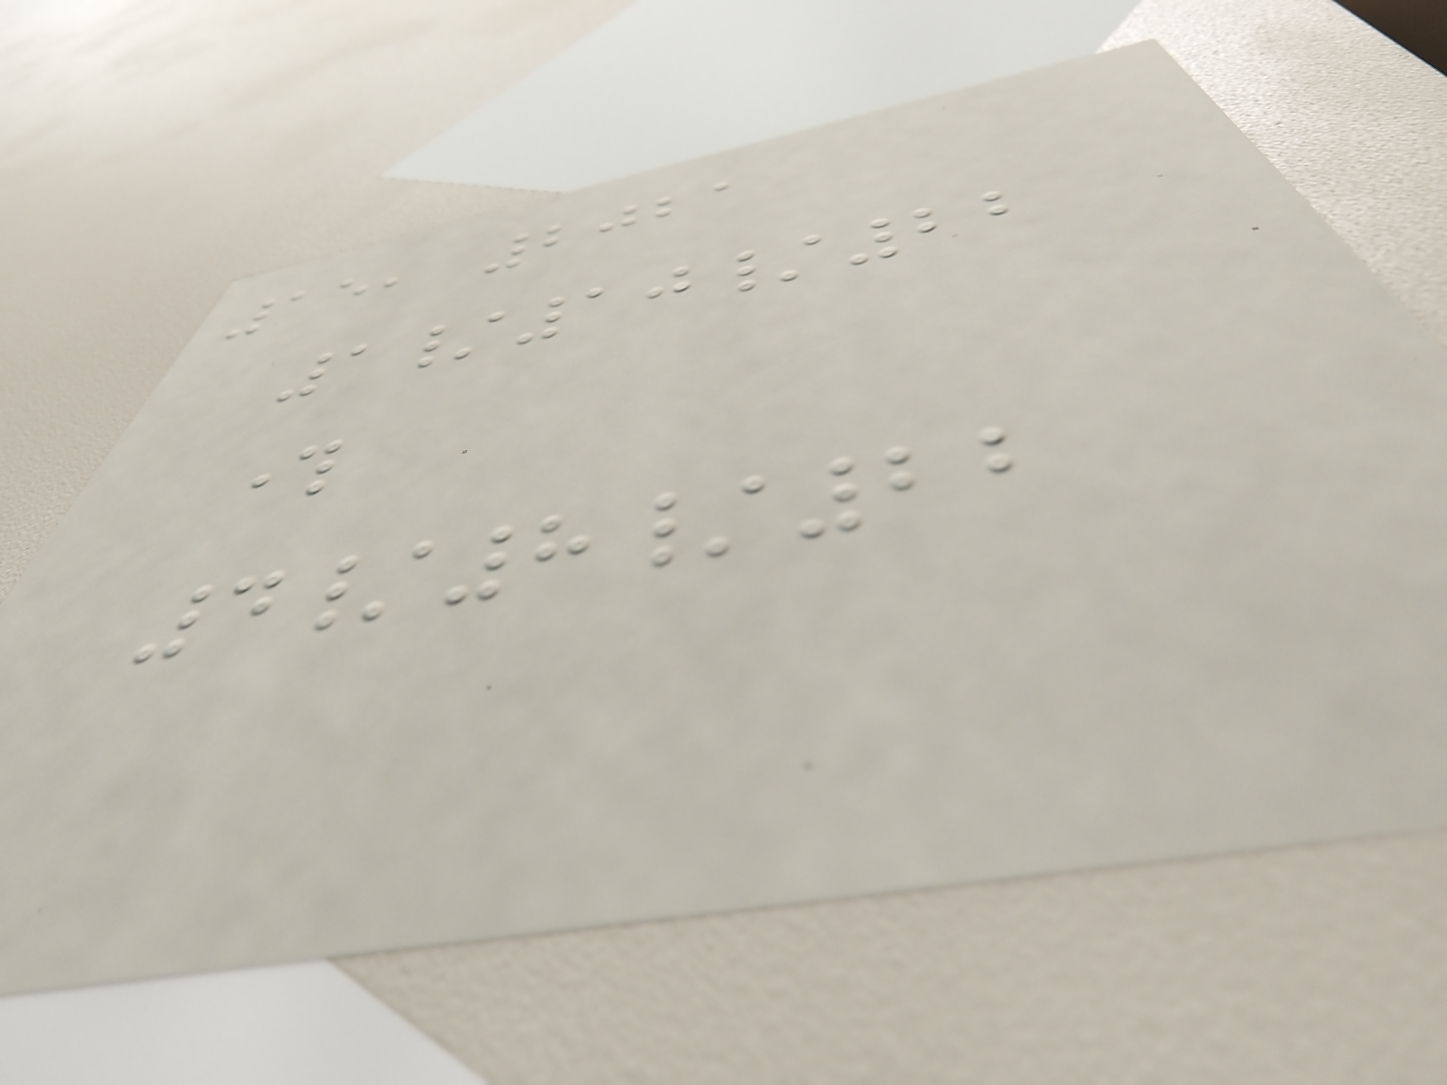15, 2021
1/10/22
through
4/8/22
